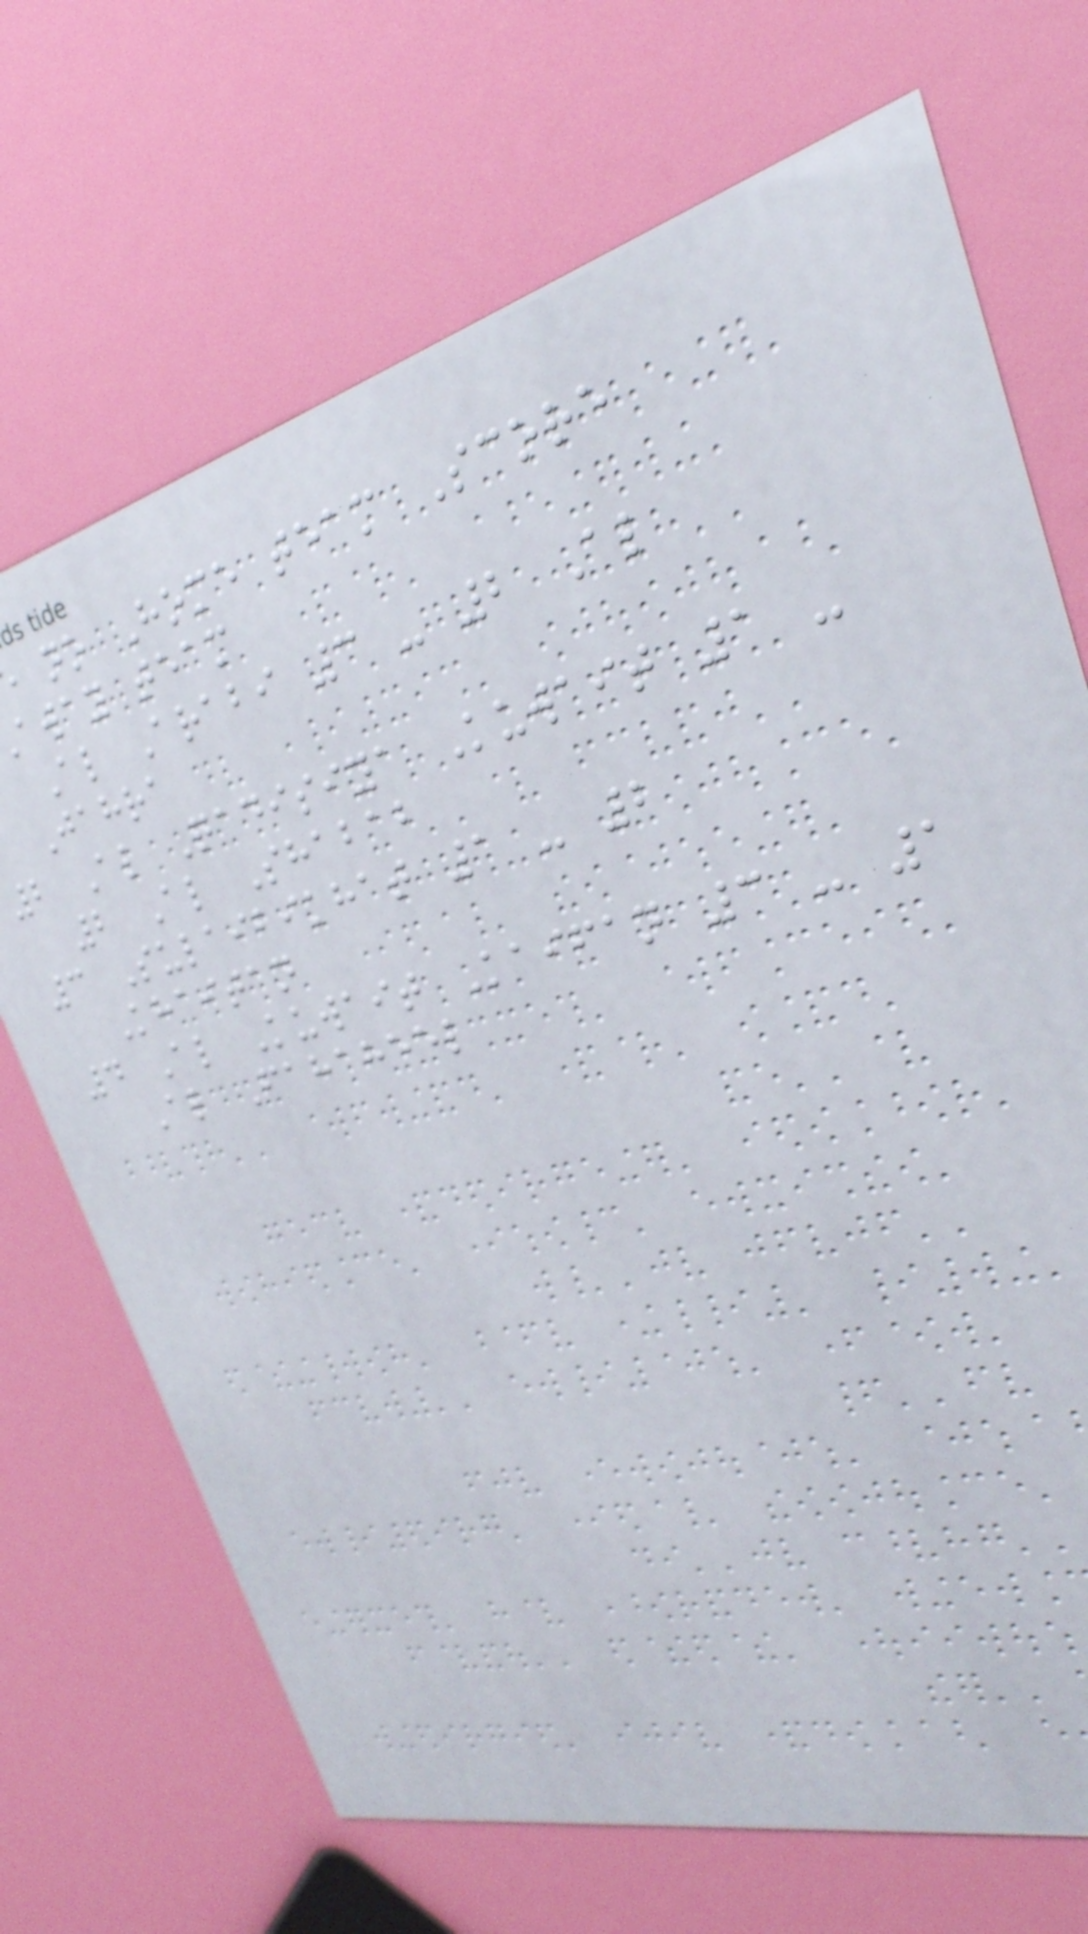no Home team Score
away team
Al Arabi 3 - 2 Al
Jahra
2 Al Qadisiya Kuwait 1 -
2 Al Shabab
3 Sulaibikhat 1 - 2
Khaitan
4 Al Kuwait Kaifan 3 - 1
Al Fahaheel
